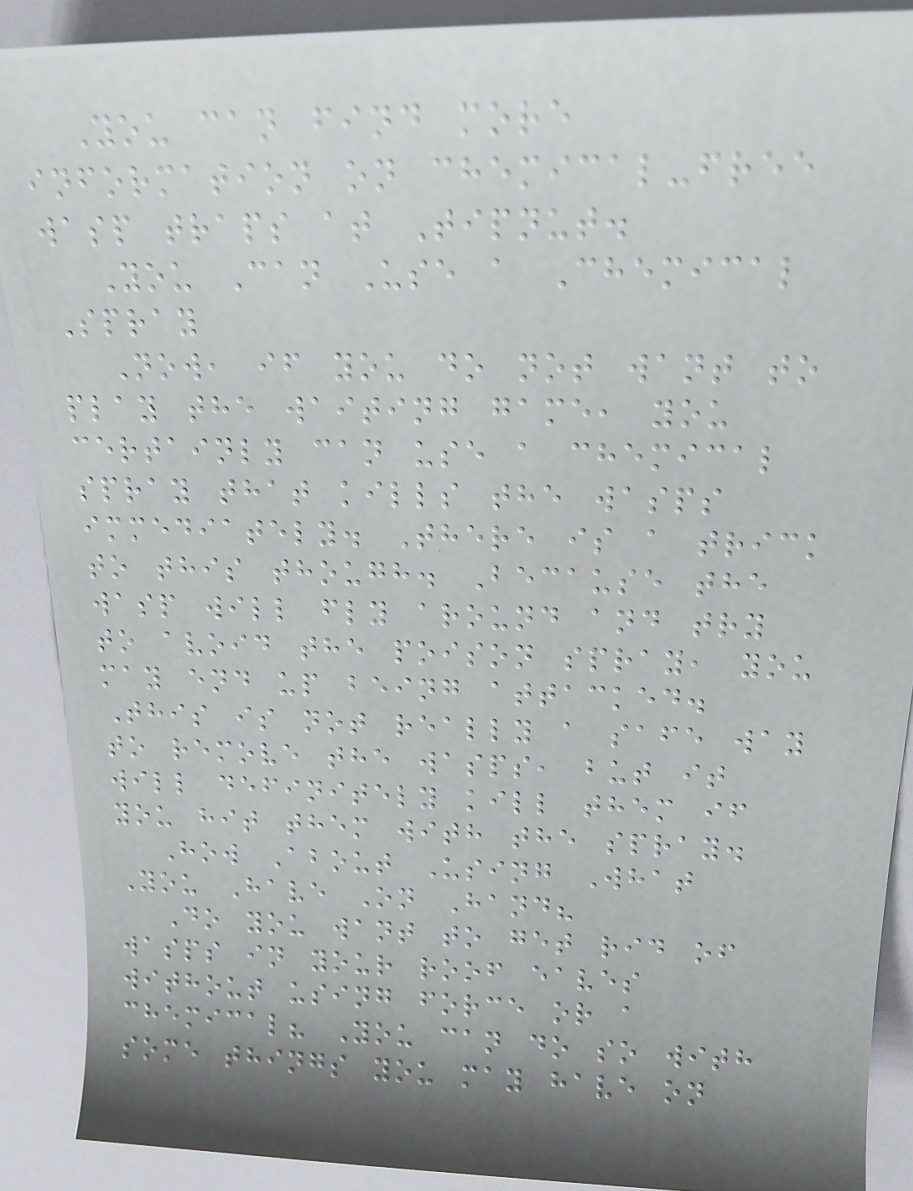You can find more
information on chemical-free
wasp traps at Tipnut.
You Can Use a Chemical
Spray
Now, if you do not want to
play the waiting game, you
certainly can use a chemical
spray that kills the wasps
immediately. There is a trick
to this though. Because the
wasp will fly around and try
to avoid the poison spray, you
may end up being attacked.
This is not really a safe way
to remove the wasps, but it
will definitely kill them if
you hit them with the spray.
How About Using What
You Have On Hand?
Do you want to get rid of
wasps in your roof eaves
without using force or a
chemical? You can do so with
some things you may have on
